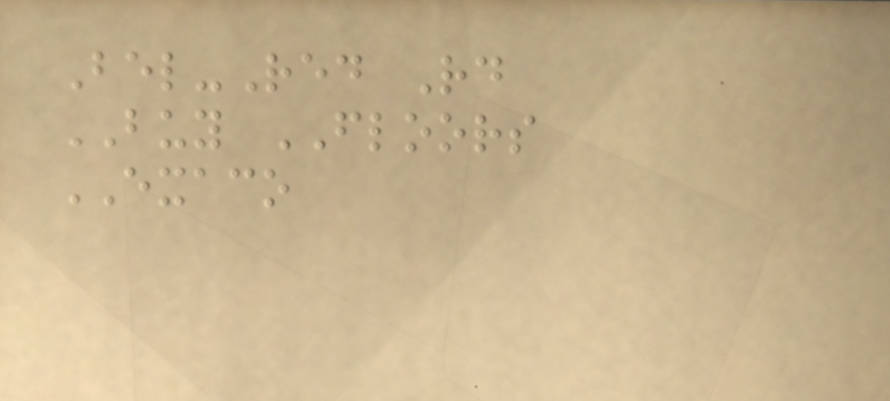Bel-Red Rd
BUY FLOORS
EXACO
